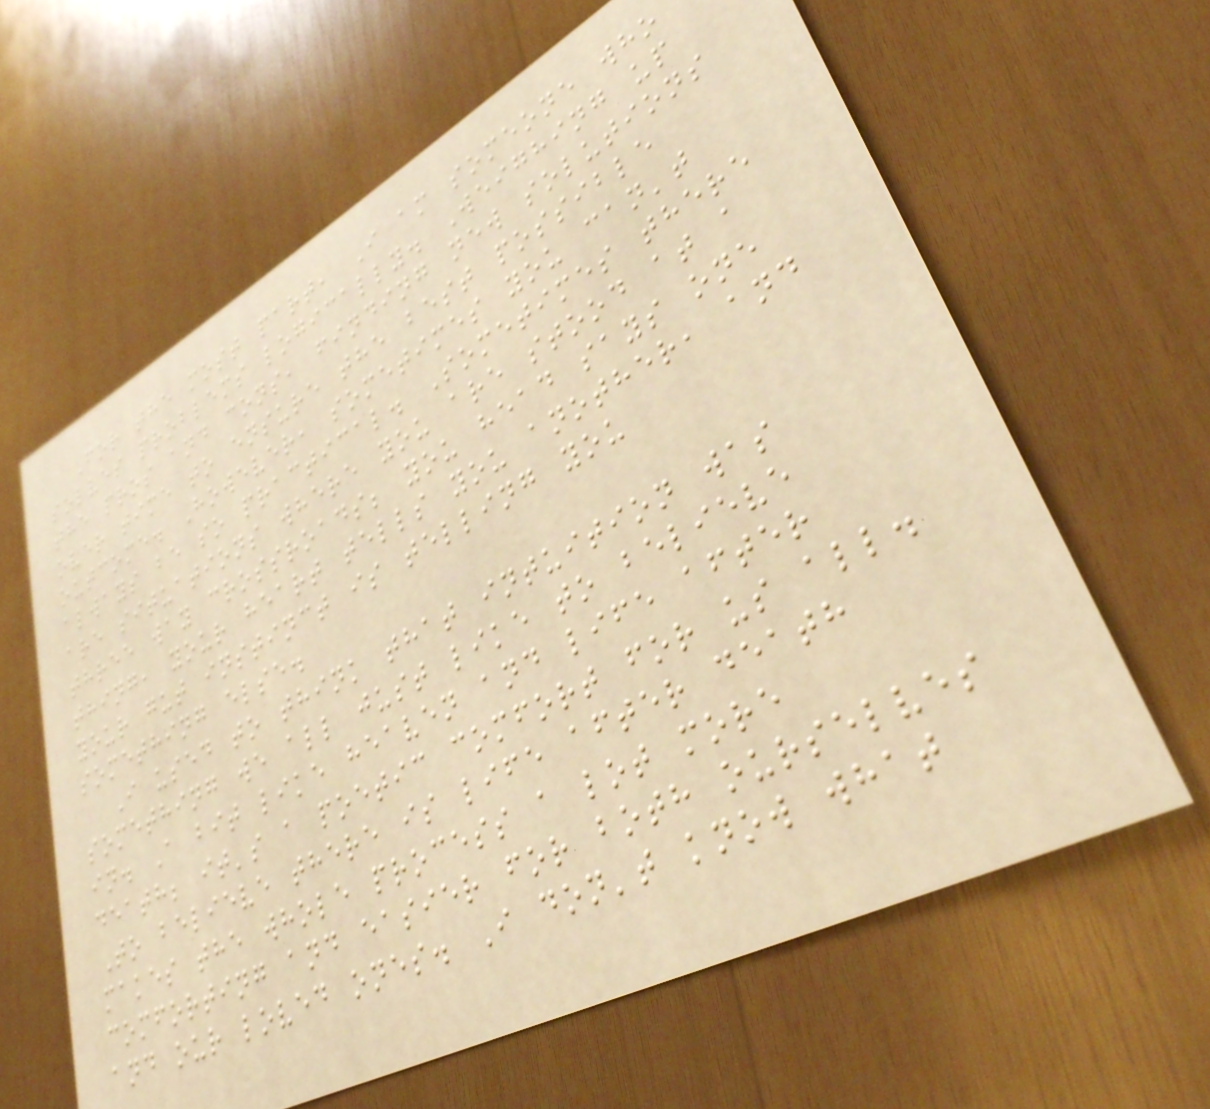For the most part, I am someone who
solves problems logically. Weighing up
the pros and cons, finding new solutions
over time to ensure the best possible
outcome. However, sometimes you can't
always be so practical. Sometimes there
are situations where you are stood at a
three way crossroads; you head says one
thing, your heart tells you another, and
your gut instinct is telling you
something else.
I used to think that intuition was
something we all just like to believe
in. A bit like heaven and life after
death; it's a poetic comfort for us all.
To believe there is life after death
makes the whole process a lot more
comforting and easier for both ourselves
and our loved ones. I don't know what
